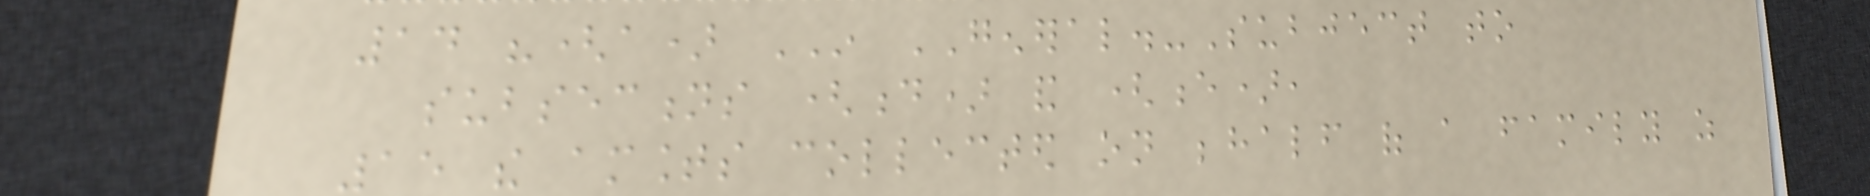14 "(a) IN GENERAL.-Subject to
subsections (d) and (e),
15 the amounts collected on behalf of a family as
